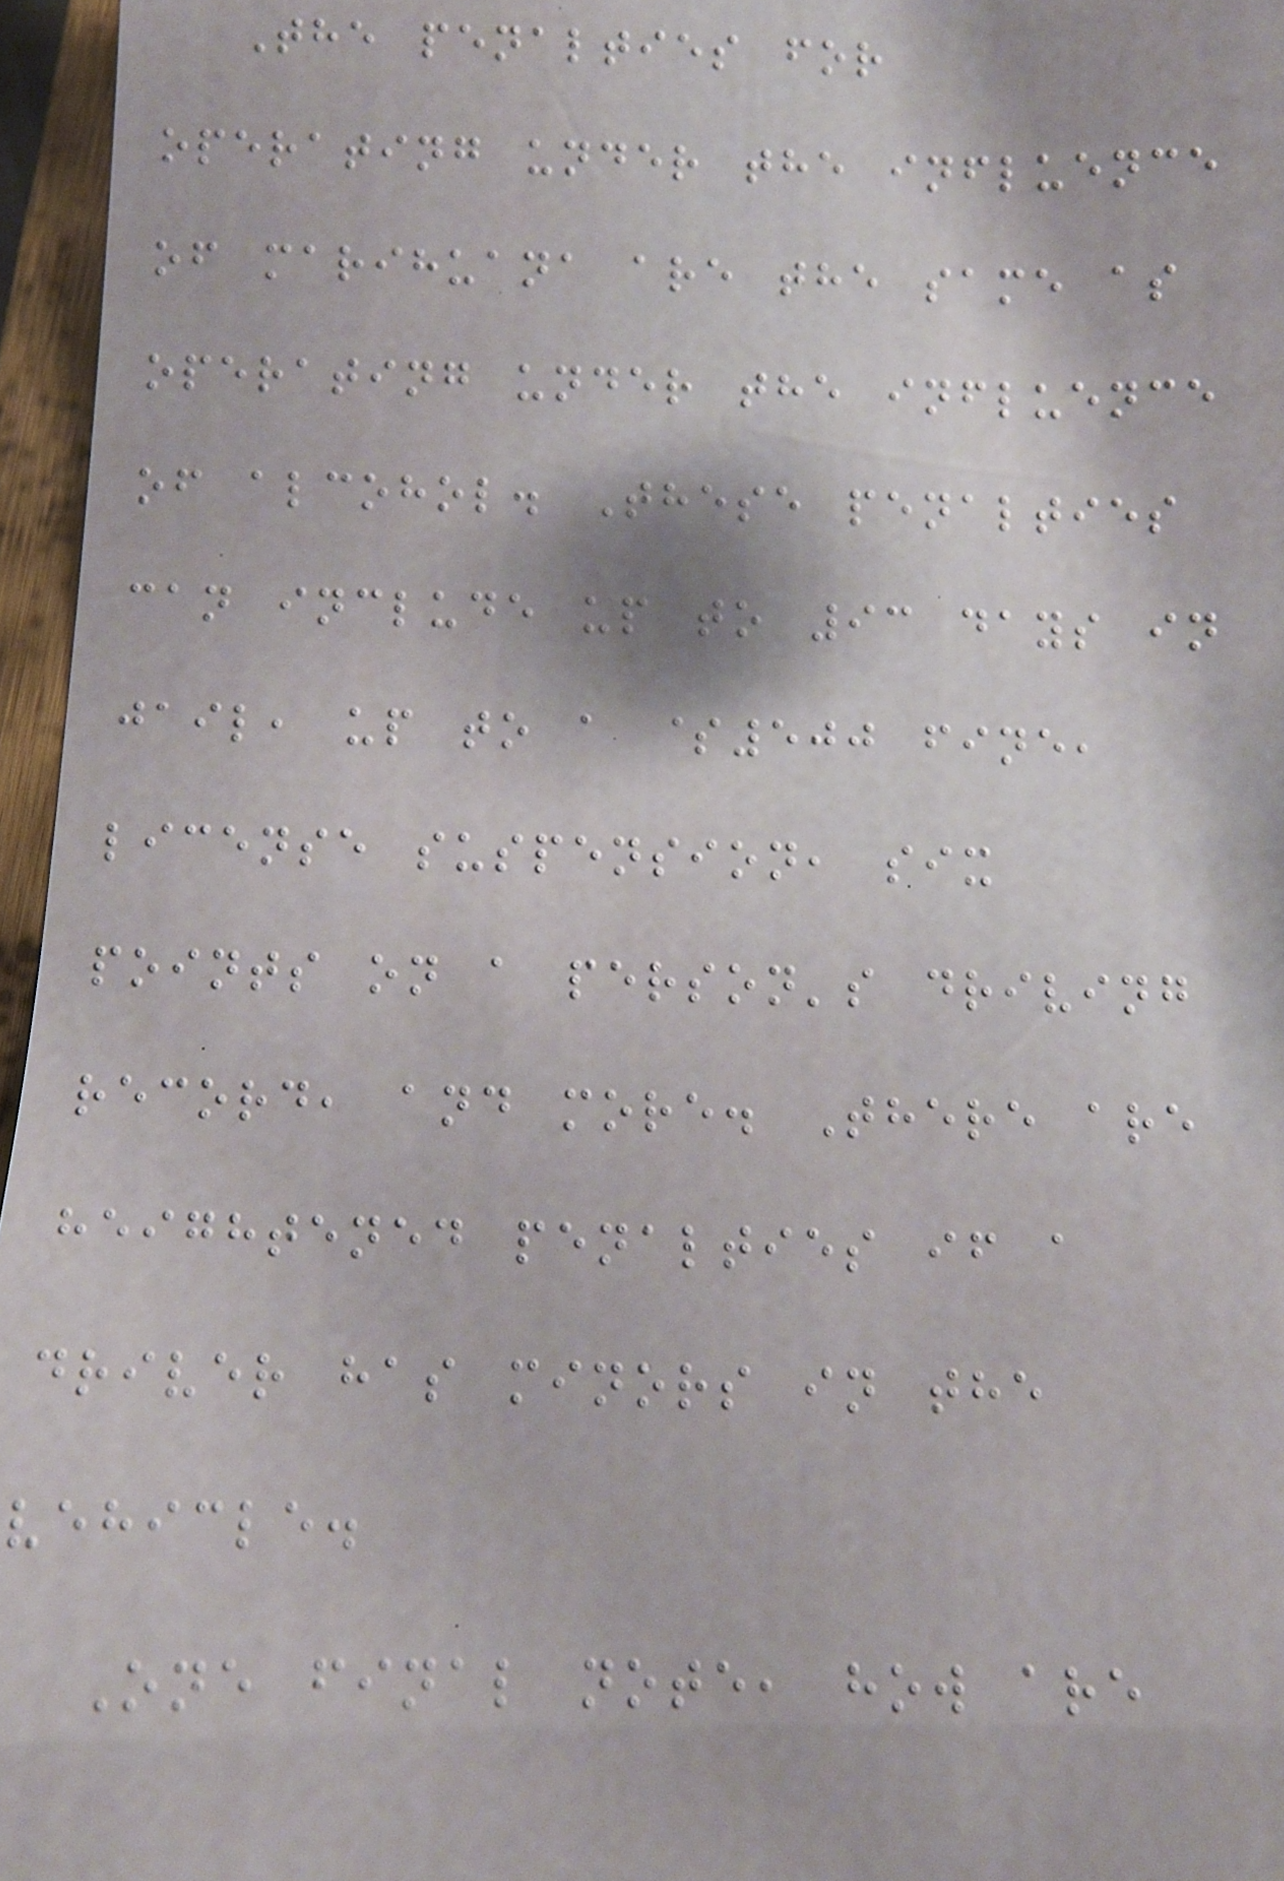The penalties for
operating under the influence
of marihuana are the same as
operating under the influence
of alcohol. These penalties
can include up to 93 days in
jail, up to a $500 fine,
license suspension, six
points on a person's driving
record, and more. There are
heightened penalties if a
driver has minors in the
vehicle.
One final note, how are
